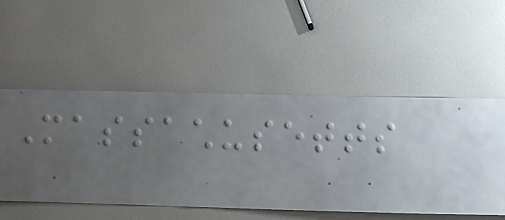Massachusetts
